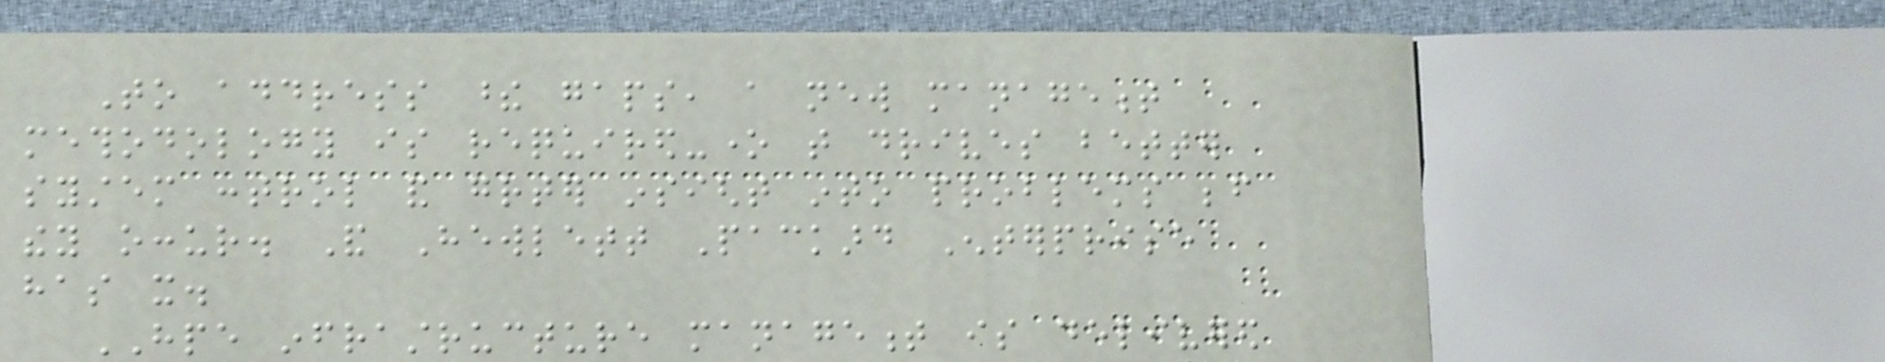To address these gaps, a new management
methodology is required-one that drives better
system control and greater insight into problems before
they occur. And Hewlett Packard Enterprise
has it.
HPE infrastructure management is delivered
